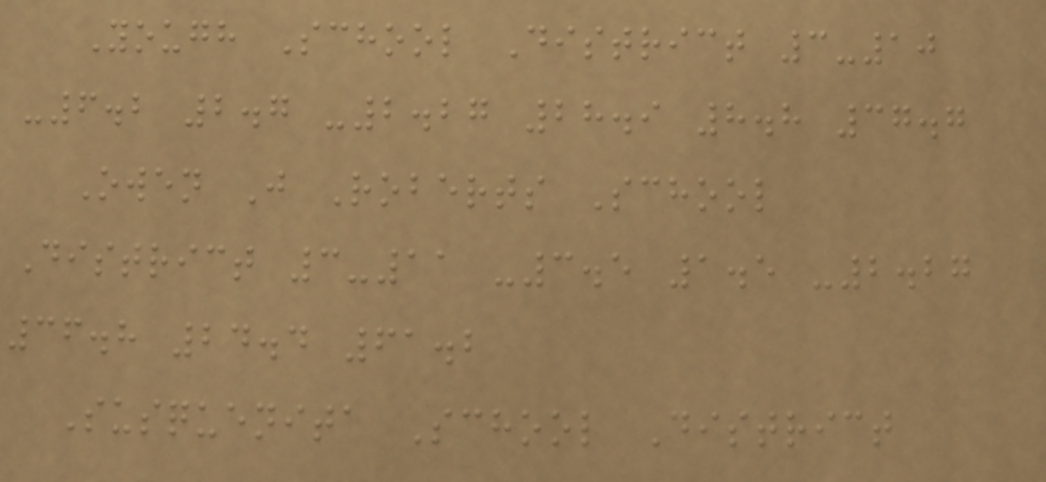Yough School District 3-10
-6.2 2.7 -2.27 28.9 8.8 37.7
Owen J Roberts School
District 3-11 -3.5 1.5 -2.27
36.8 24.4 61.2
Susquenita School District
